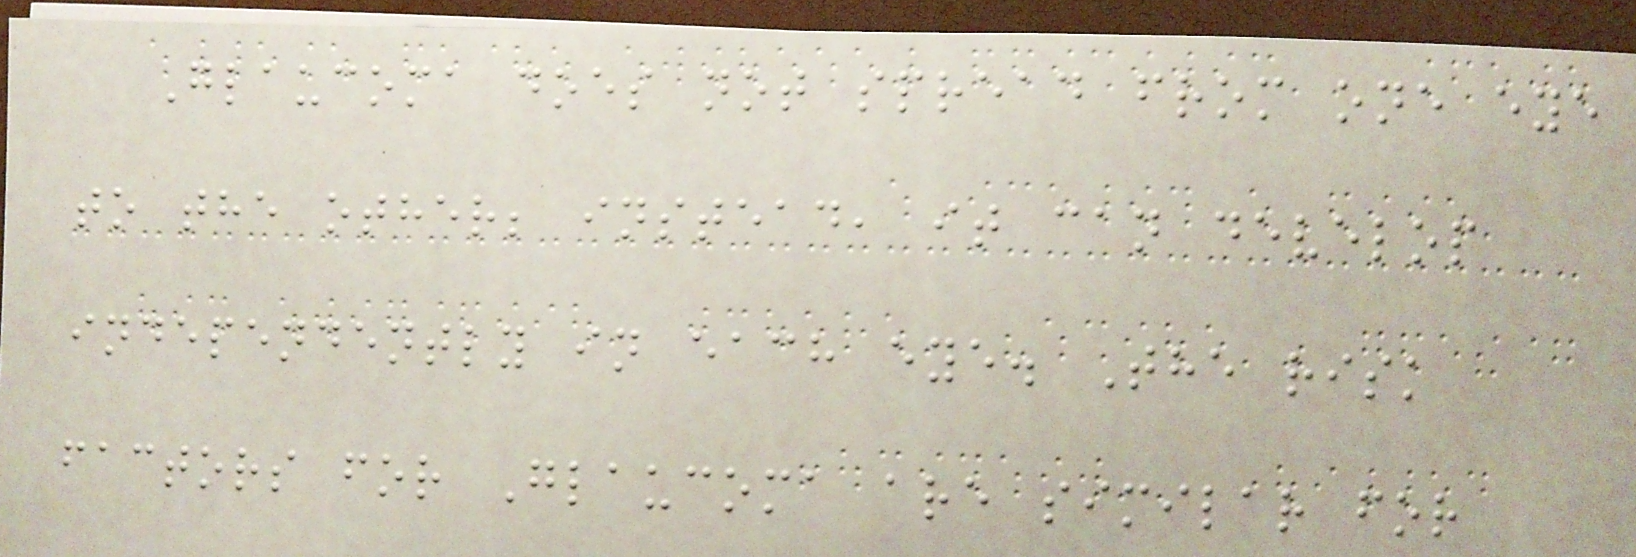Glaucoma does not spread from one eye
to the other; instead, it can develop
independently in each eye. The risk
factors for Glaucoma are similar for
